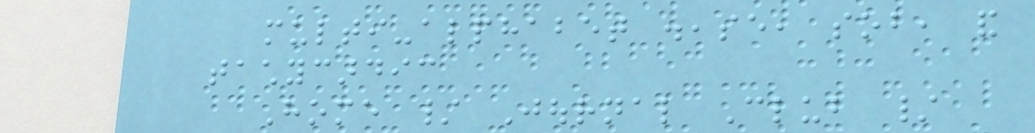multi-alphabet disease, sob, and
tachycardic
Home / Journal Club /
